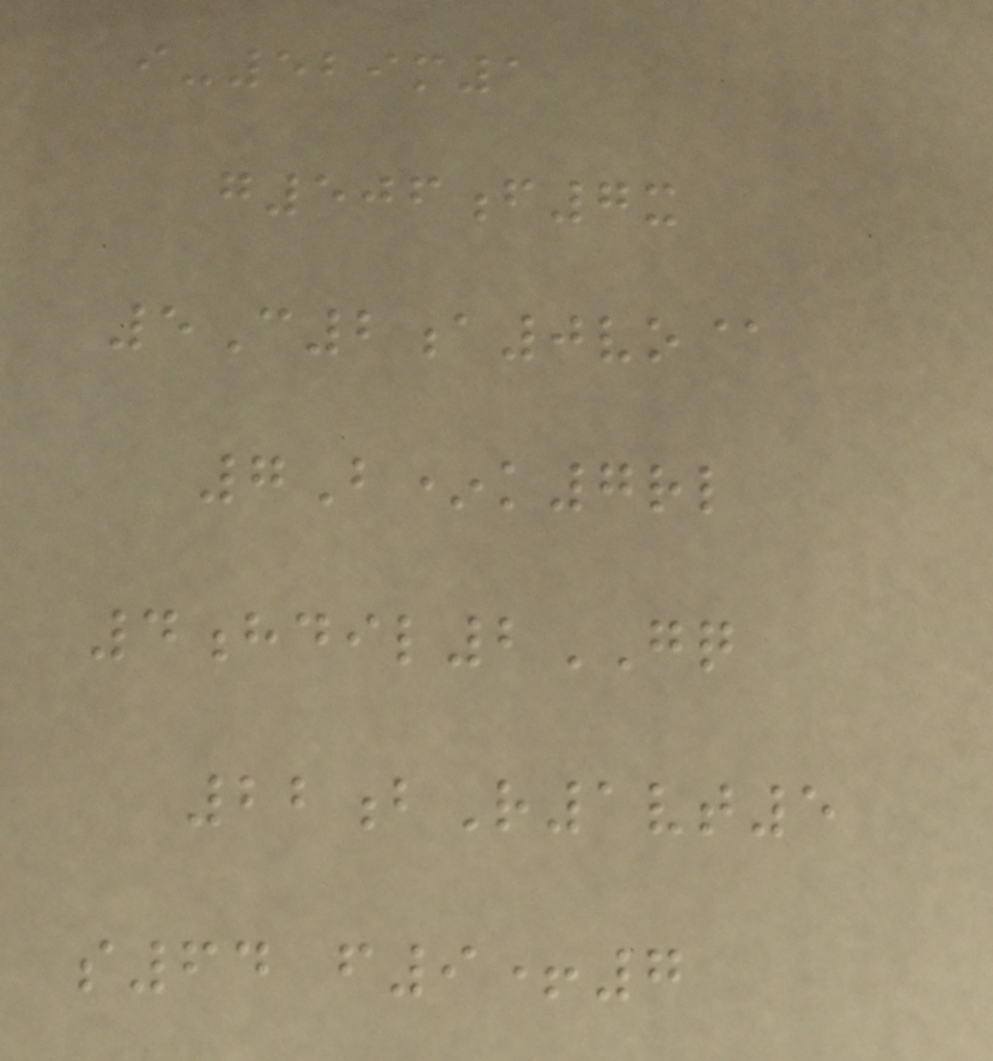i-529m1
g506f7x
5C2a0vo@
7B*k7rl
4hdil2GQ
22bR1vt5
s64 f9+7
